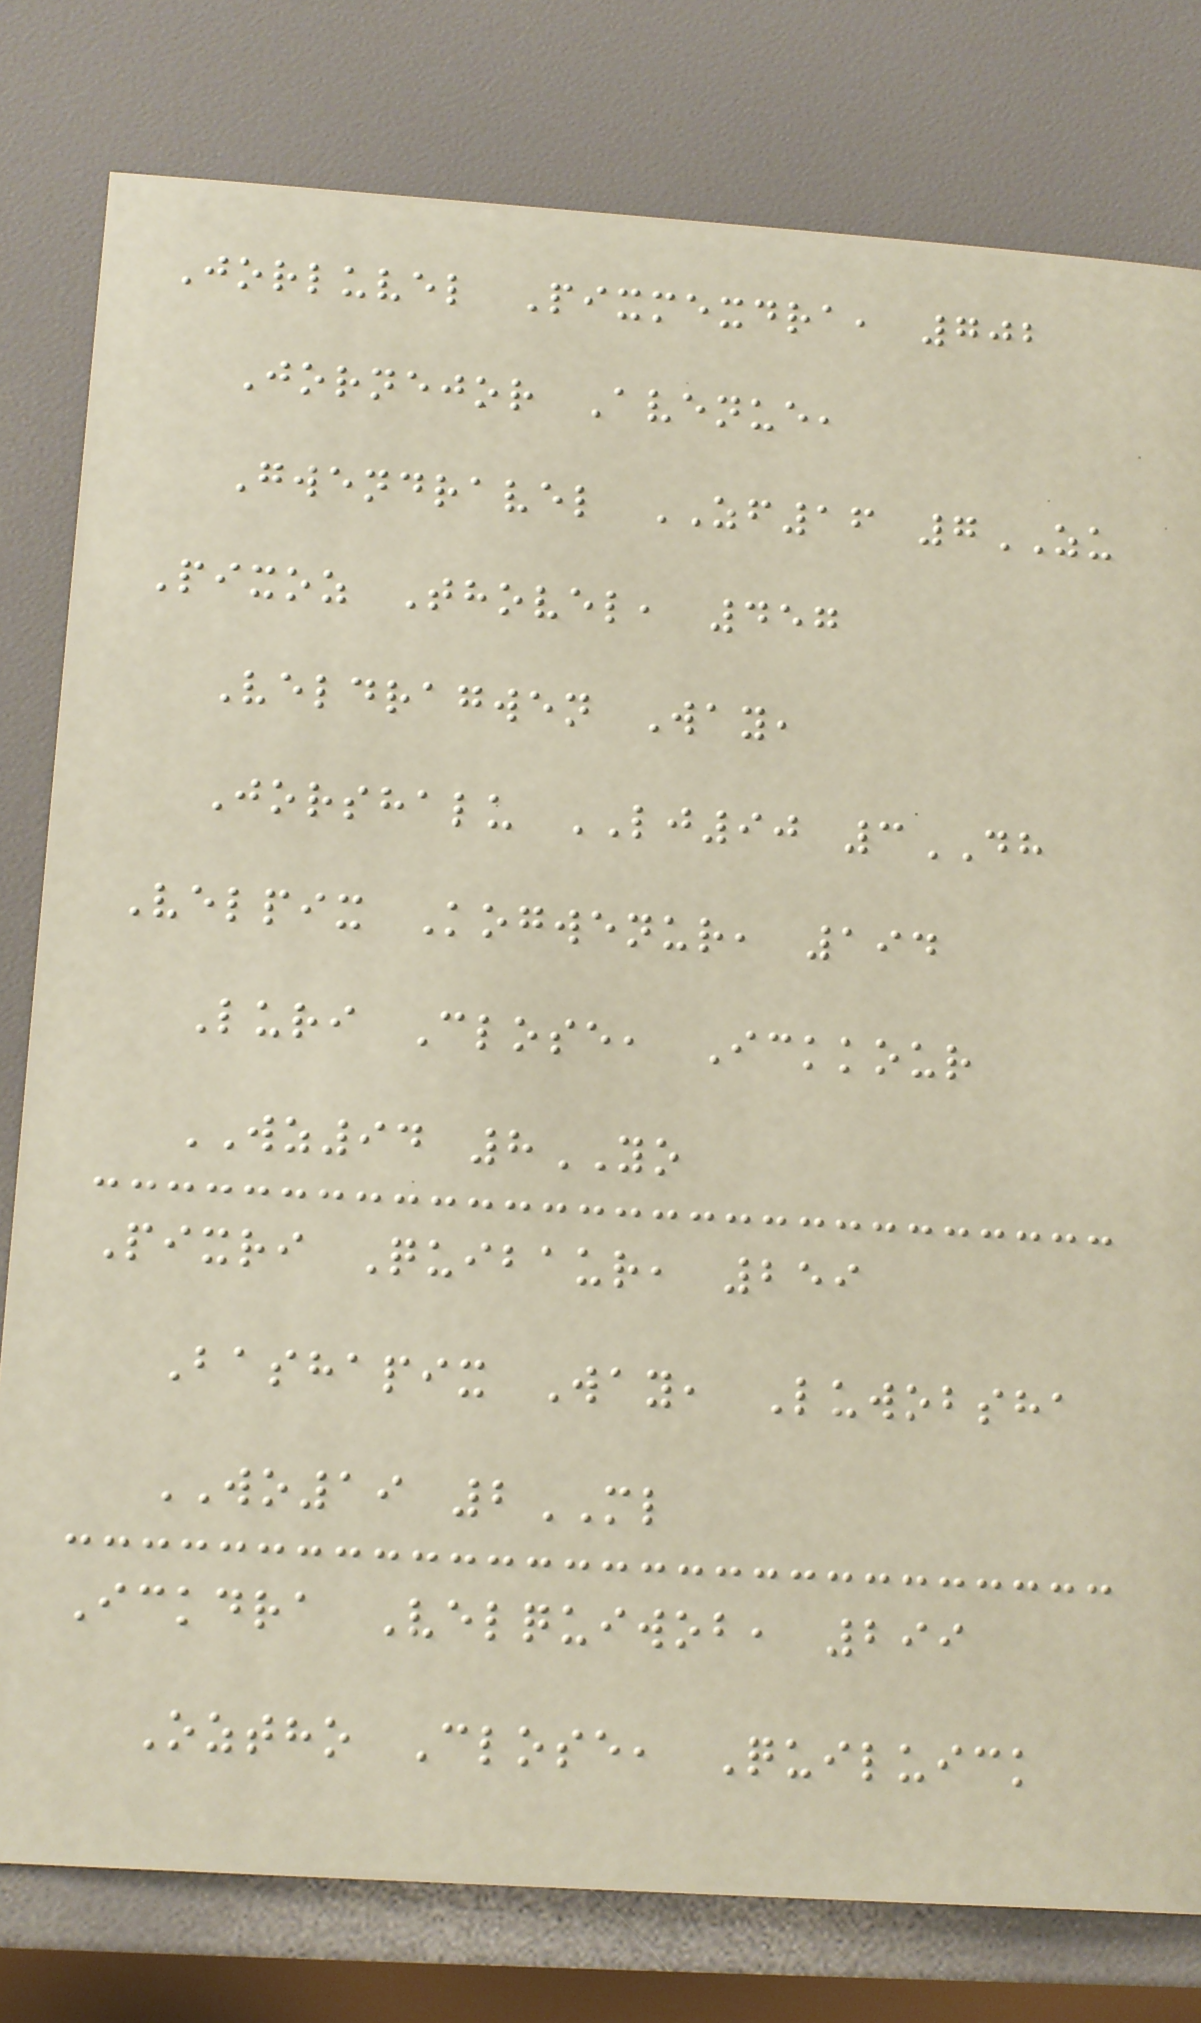Jorluvel Pixmexdra, 702
Jornejor Avenue,
Gwendravel ZF16 7ZU
Pixoz Thovel, 457
Veldragwen Way,
Jorshalu LJ90 3DH
Velpix Kogwenur, 194
Luri Close, Ickkour
WZ94 8YO
Pixri Quibaur, 259
Bashapix Way, Luwobsha
WO19 2ML
Ickdra Velquiwob, 299
Oztho Close, Quiluick
